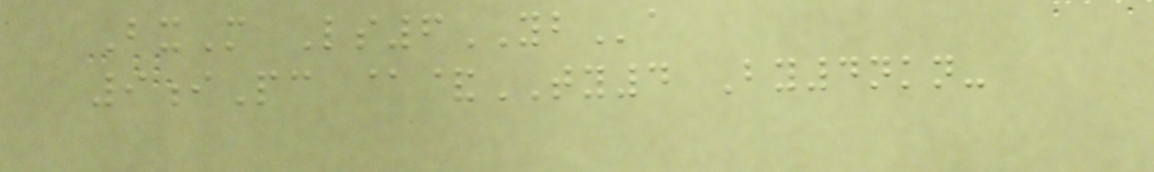BxM Ls6YBa
9iPc @&TY4 By4nkn-
